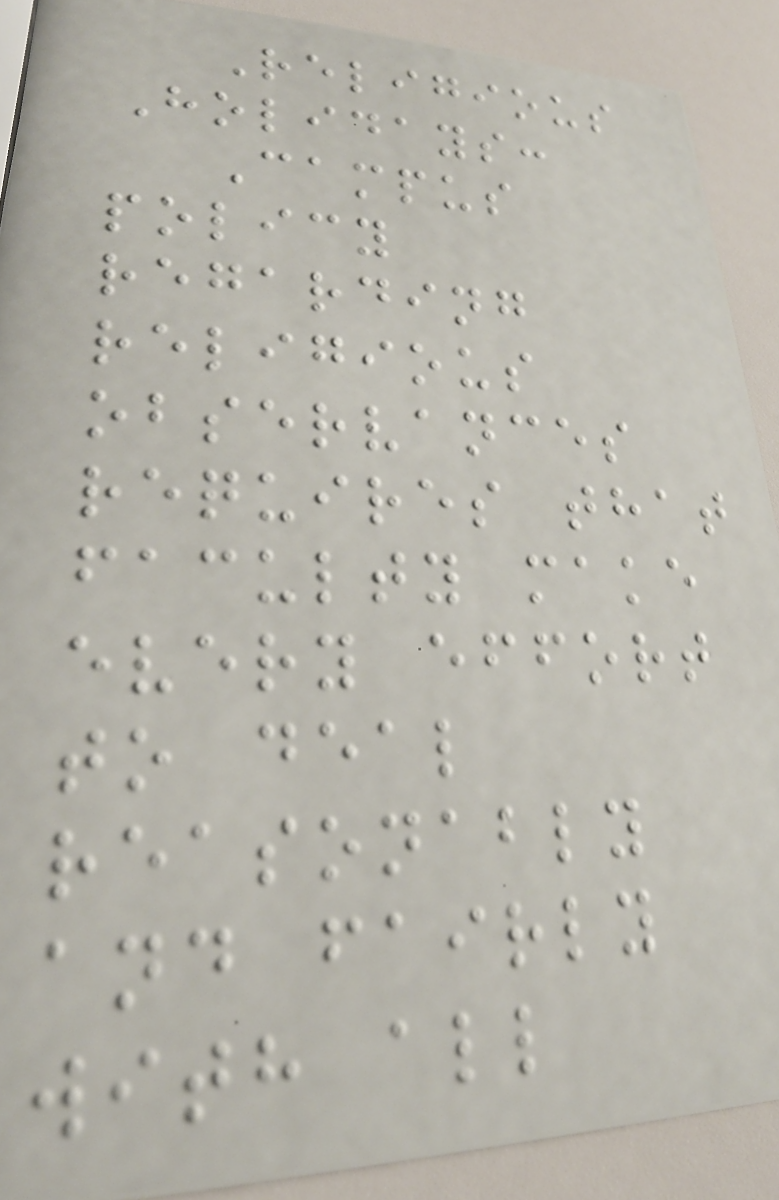Religious
Holidays:
Campus
policy
regarding
religious
observances
requires that
faculty make
every effort
to deal
reasonably
and fairly
with all
